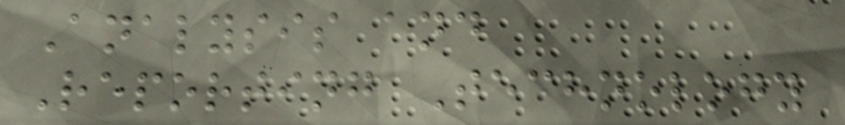Analysis and
Reporting Technology
